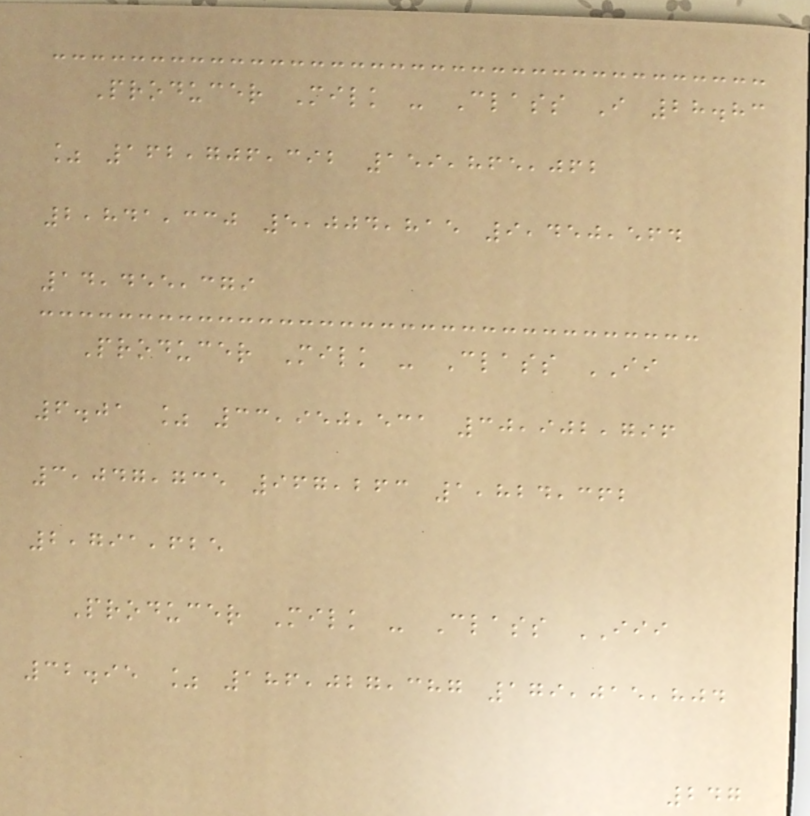Producer Milk - Class I 28.83
% 162,706,392 159,865,062
2,841,330 5,004,815 9,450,564
14,455,379
Producer Milk - Class II
6.01 % 33,950,531 30,902,796
3,047,735 967,263 1,824,362
2,791,625
Producer Milk - Class III
32.95 % 186,027,387 179,015,804
247
